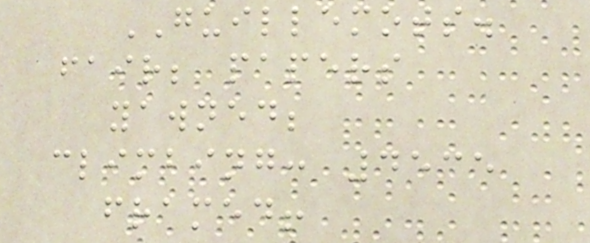GUILLEMOTS.
fair; papers
yawned;
climbing: 4535
framed!
